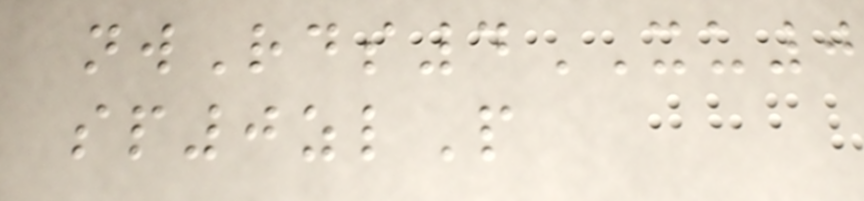nwRds4XU0
sp0zlP
